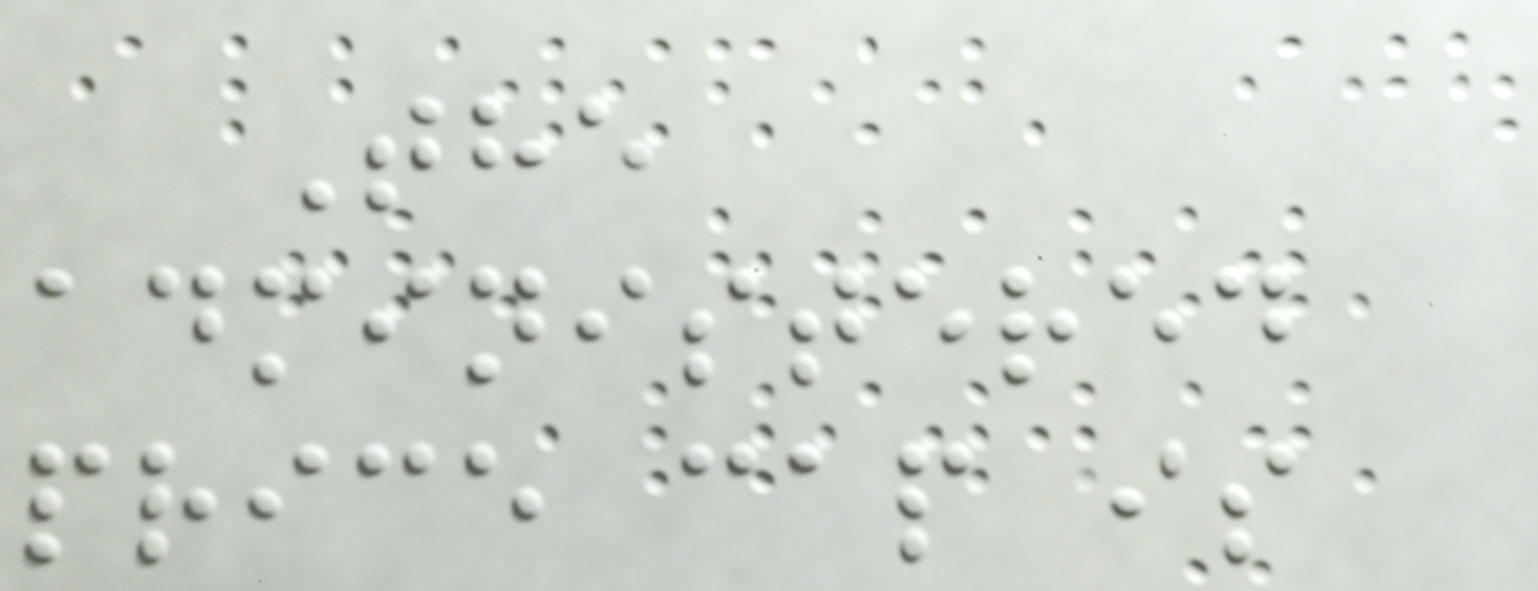The
administered
price cap is
